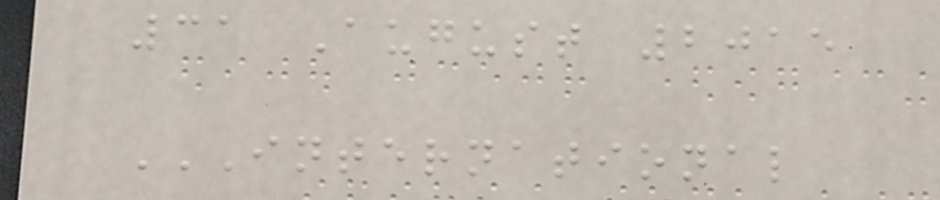31 August 2015
INTERNATIONAL
